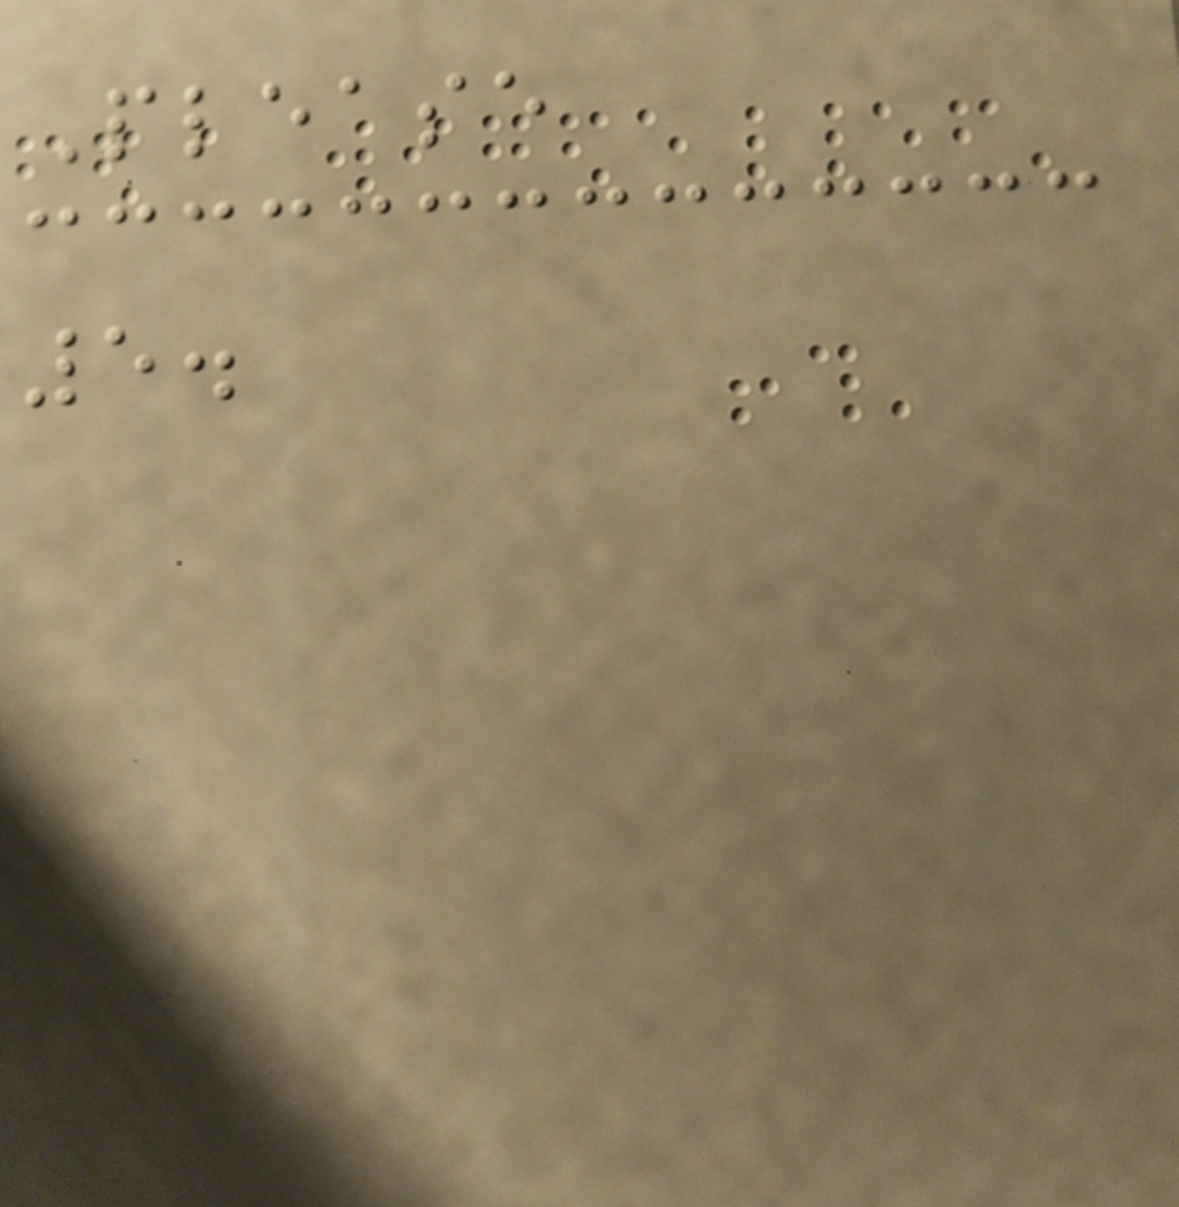Please
5.
